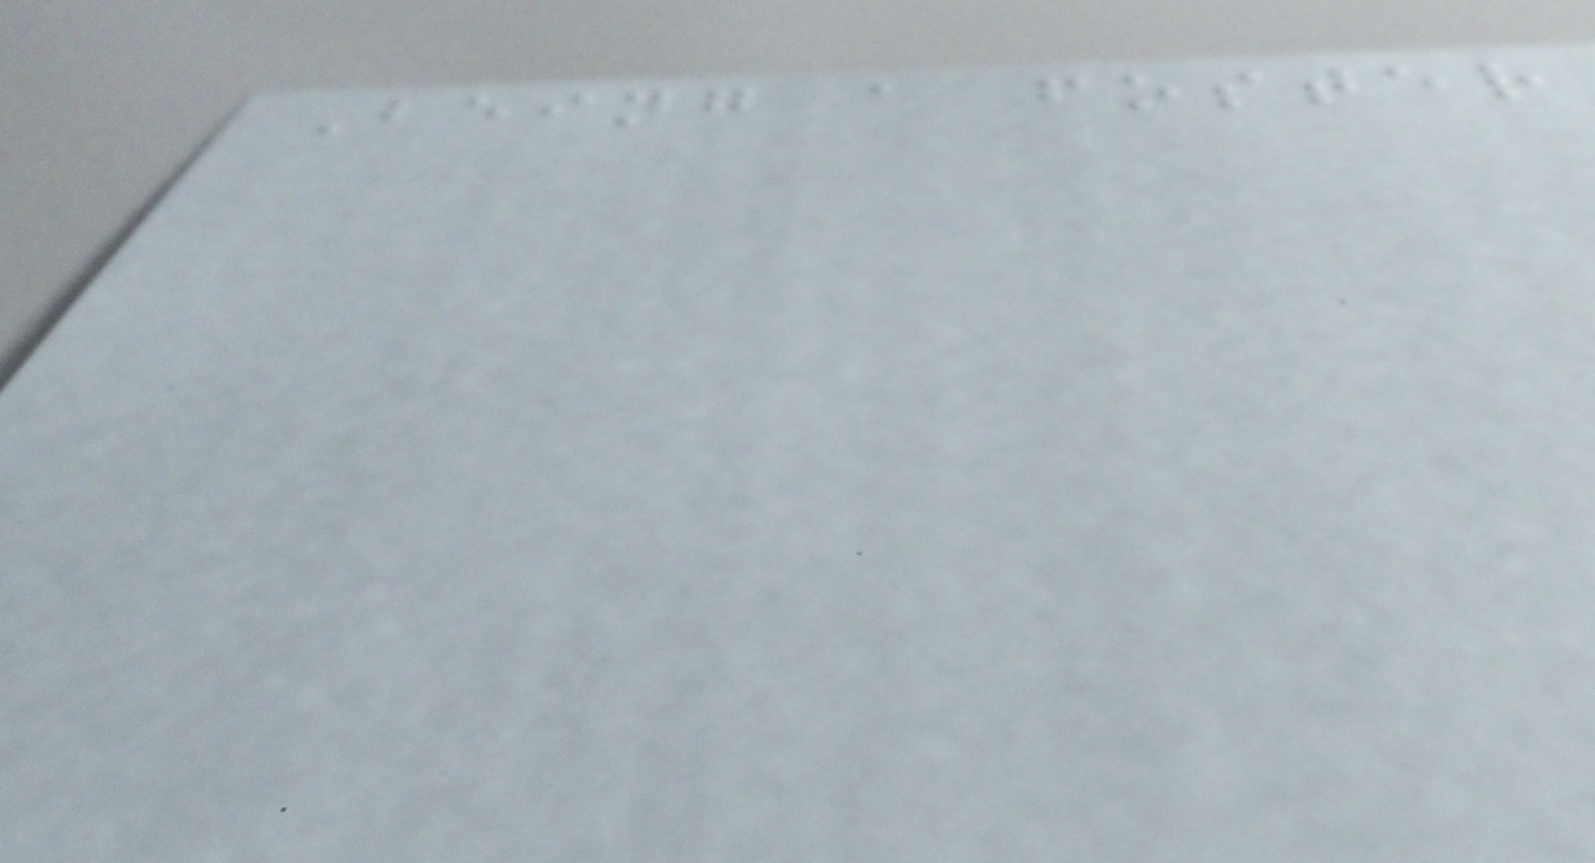Being a foster
